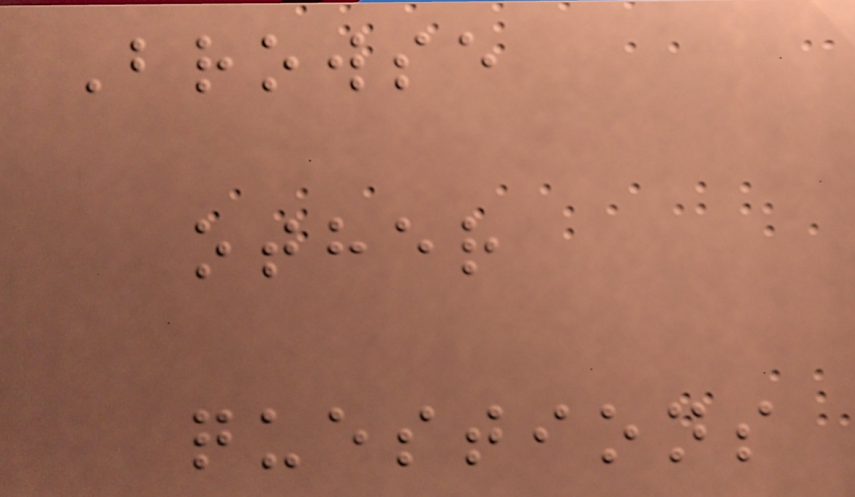Browse
other
questions
